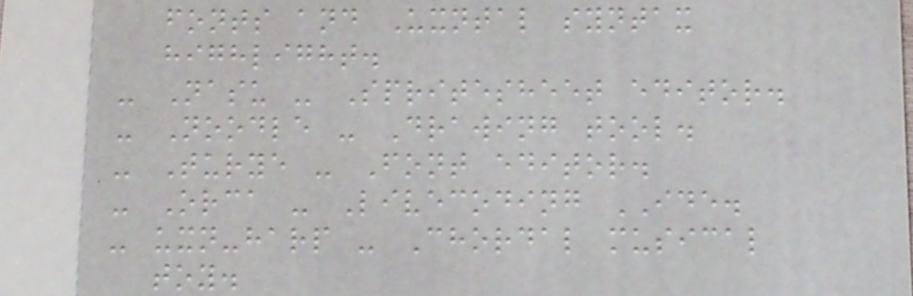fonts and Uxntal syntax
highlight.
- Nasu - Spritesheet editor.
- Noodle - Drawing tool.
- Turye - Font editor.
- Orca - Livecoding IDE.
- uxn-harp - Chordal musical
toy.
